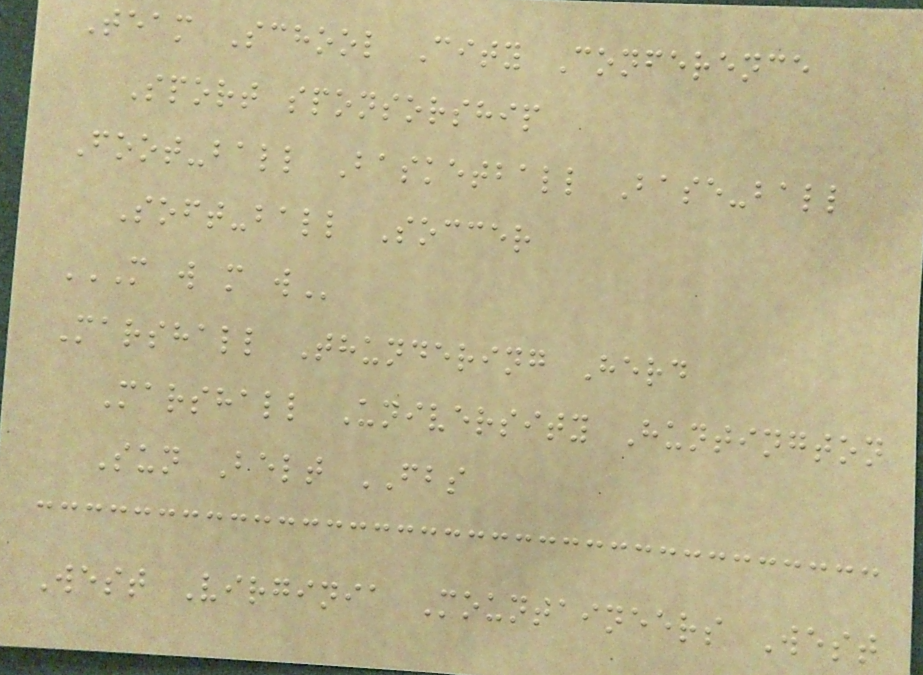Team School City Conference
Sport sponsorship
Foot-ball Basketball Base-ball
Soft-ball Soccer
M W M W
Marshall Thundering Herd
Marshall University Huntington
Sun Belt FBS
West Virginia Mountaineers West
